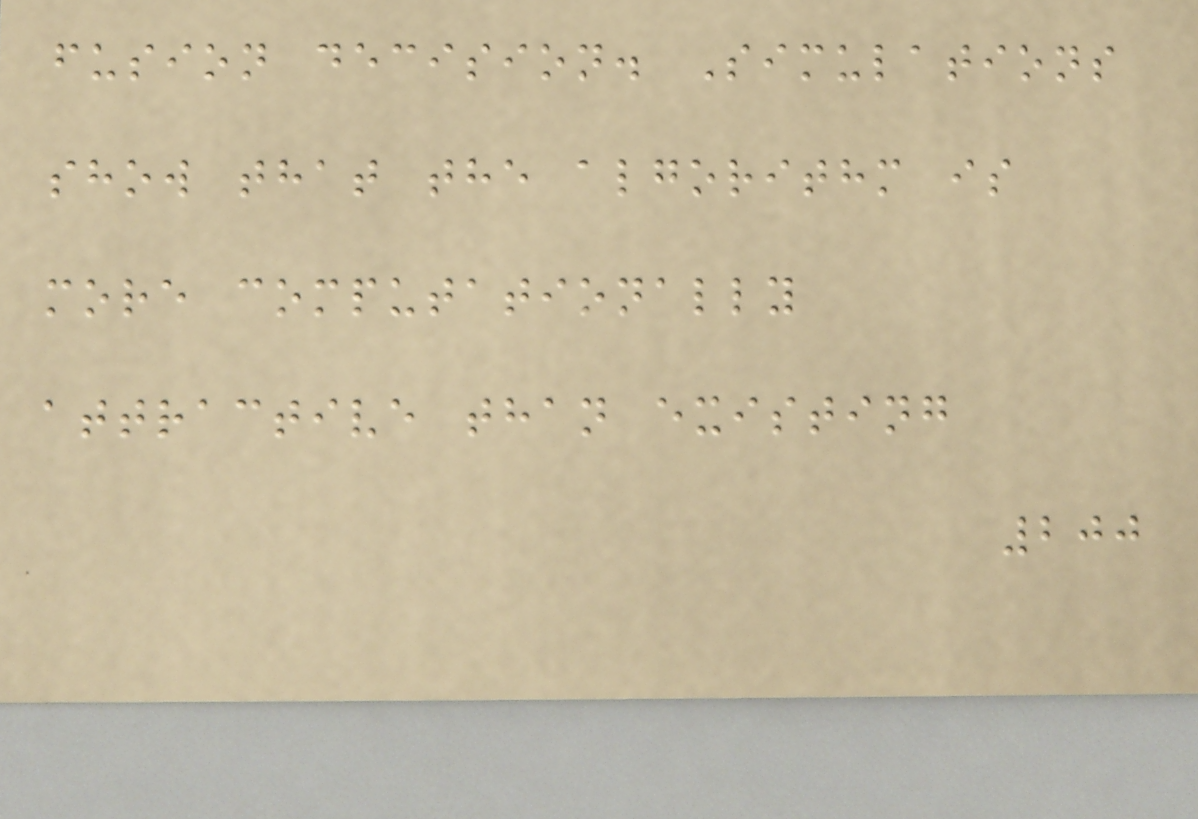fusion decision. Simulations
show that the algorithm is
more computationally
attractive than existing
200
